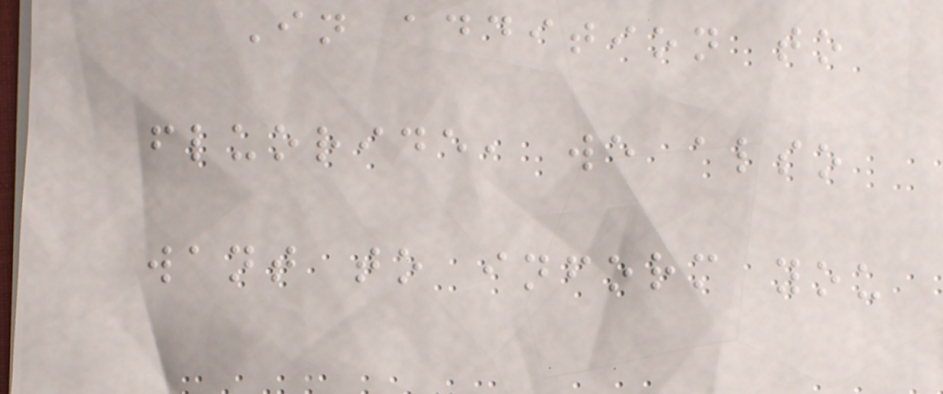In addition to
fluoride, we also
want to inform you
